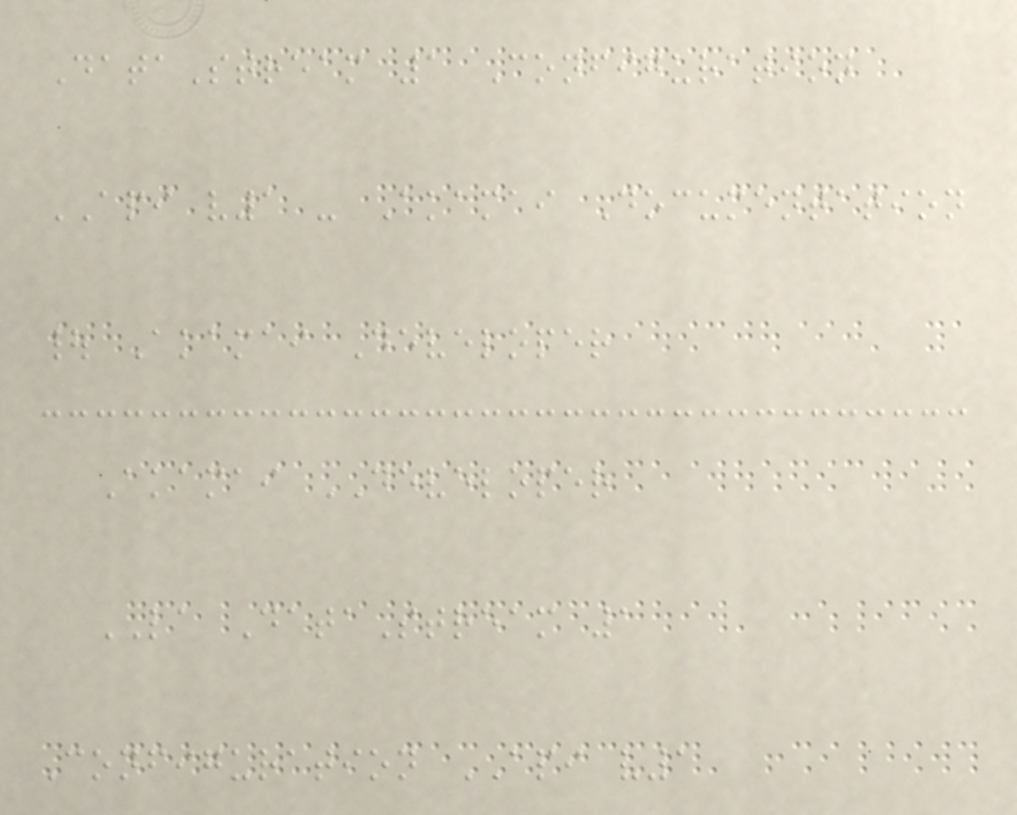DataStream 1 Configuration
API v1 - Akamai Documentation
| Akamai Developer
Akamai DEVELOPER
LA DataStream 1
Configuration API v1
